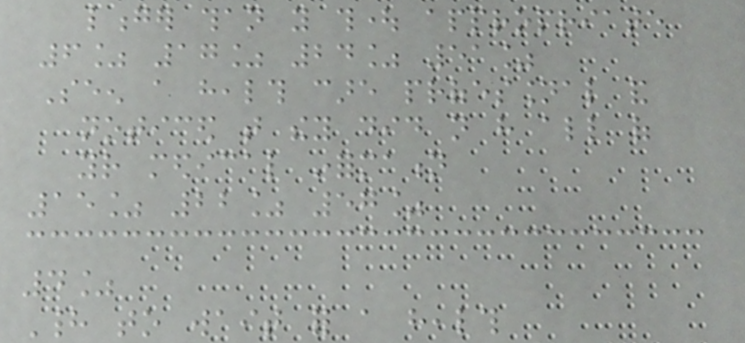longer than you thought appropriate
6% 17% 24% 51%
Seen a health care professional and
noticed that they did not have all of
your medical information
15% 22% 57%
4%
Had to wait for a health
